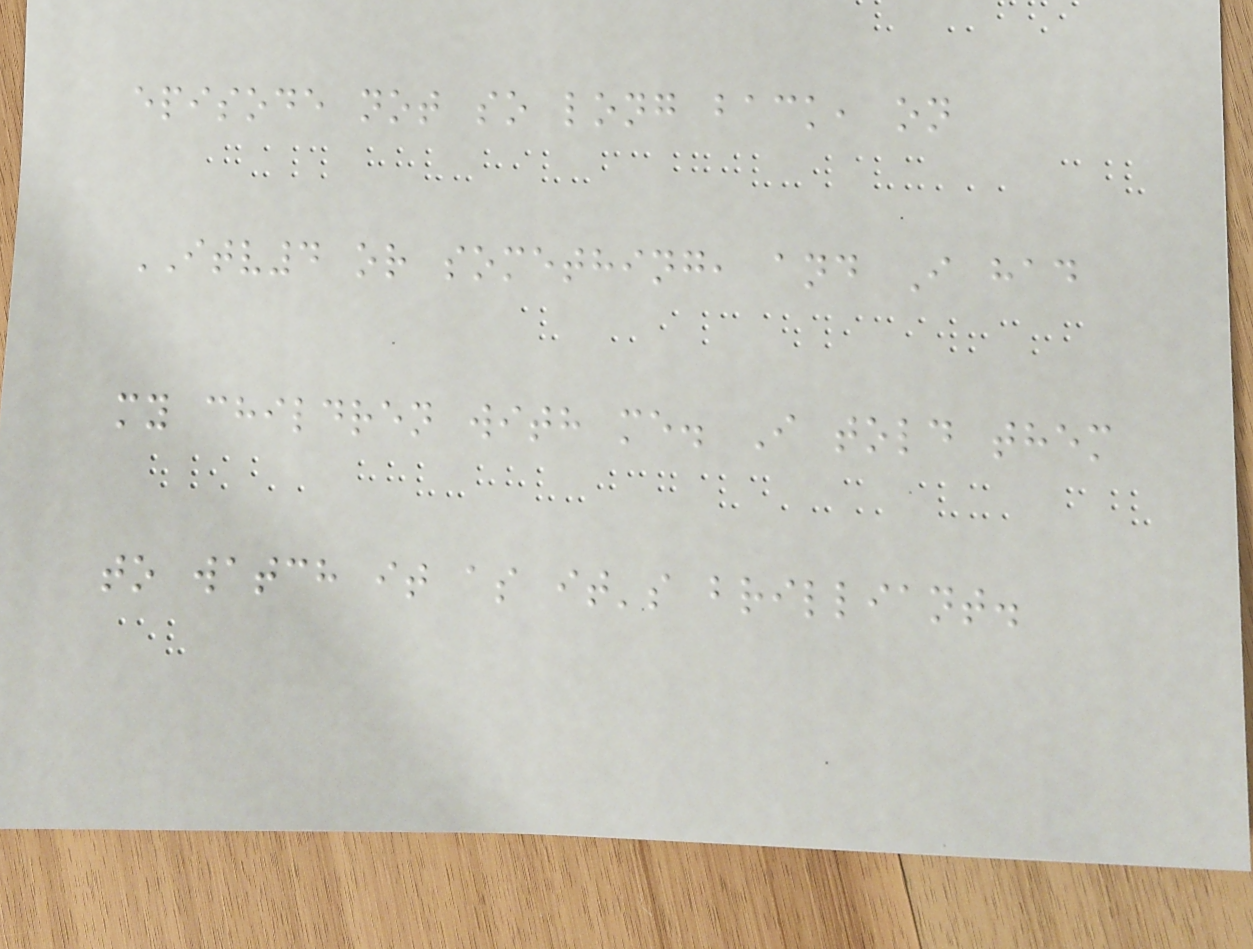episode not so long back, on
ITV4 or something, and I had
my children with me. I told them
to watch it as it's brilliant.
